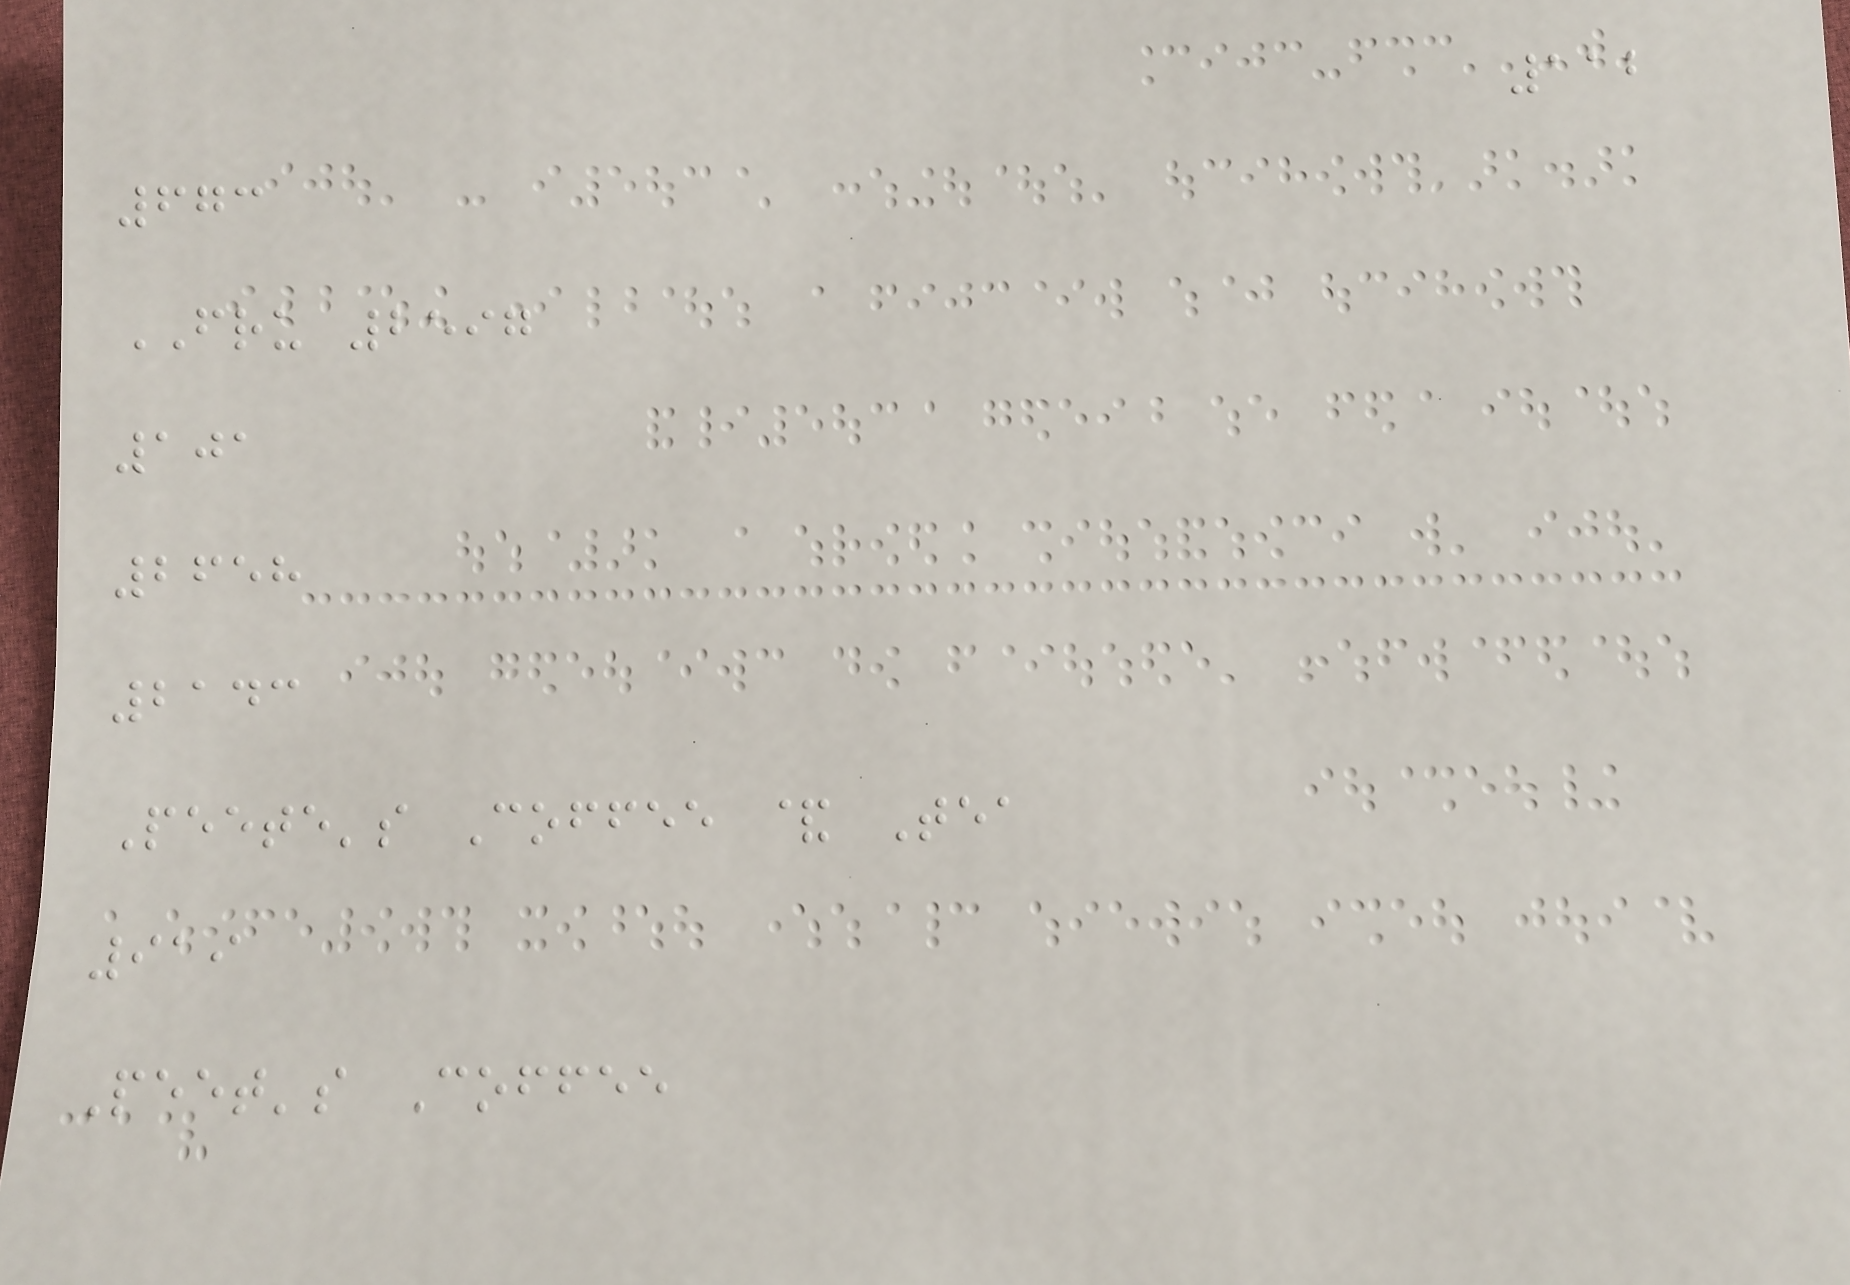112
673
FRU 2597
101
2658
2143
Peete's Coffee & Tea
919
Peet's Coffee
